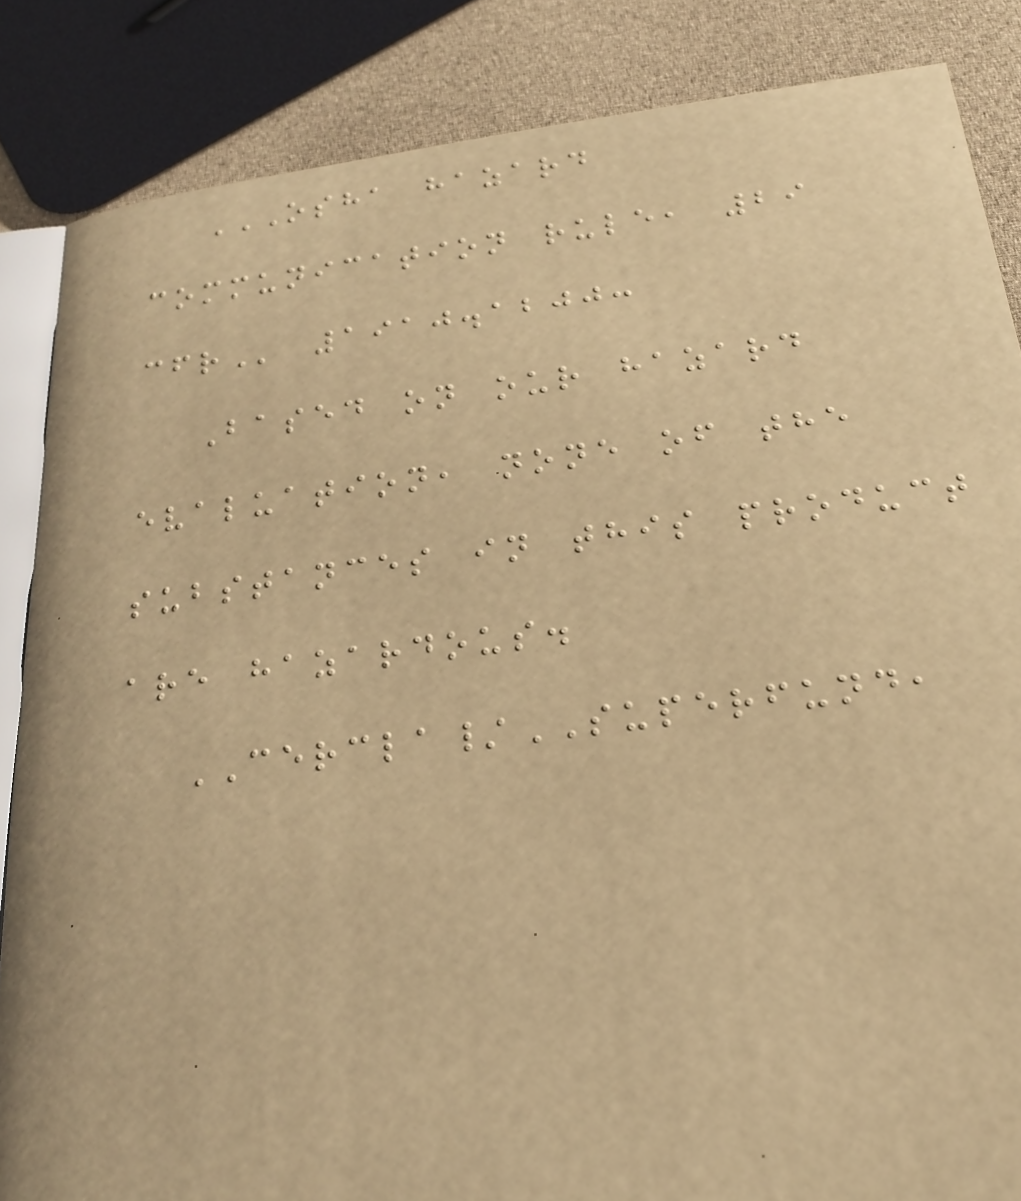OSHA HAZARD
COMMUNICATION RULE, 29
CFR 1910.1200:
Based on our hazard
evaluation, none of the
substances in this product
are hazardous.
CERCLA/SUPERFUND,
